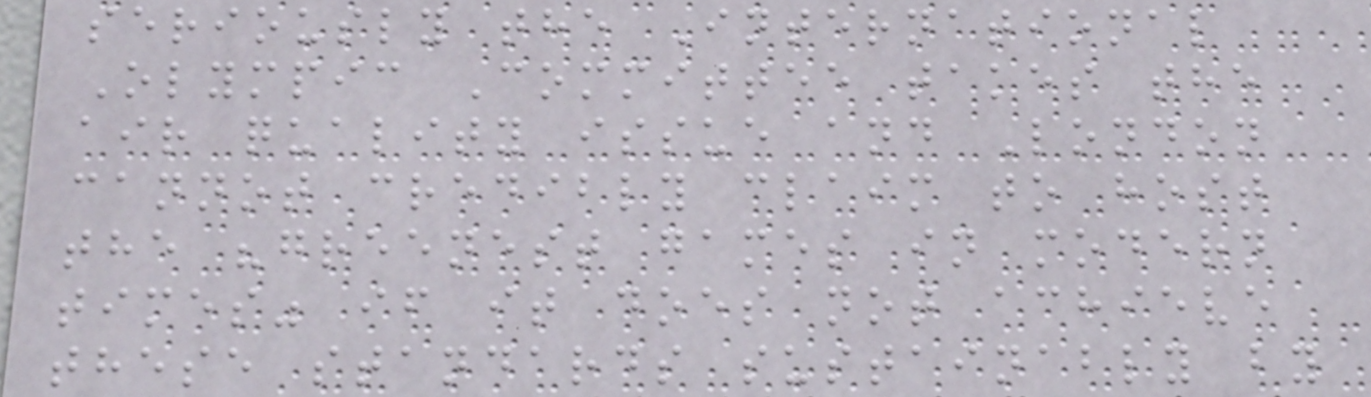seriously the International
Olympic Committee takes the
air quality issue and London
cannot credibly claim to host
the "greenest games in modern
times" if it does not achieve
these standards sustainably by
